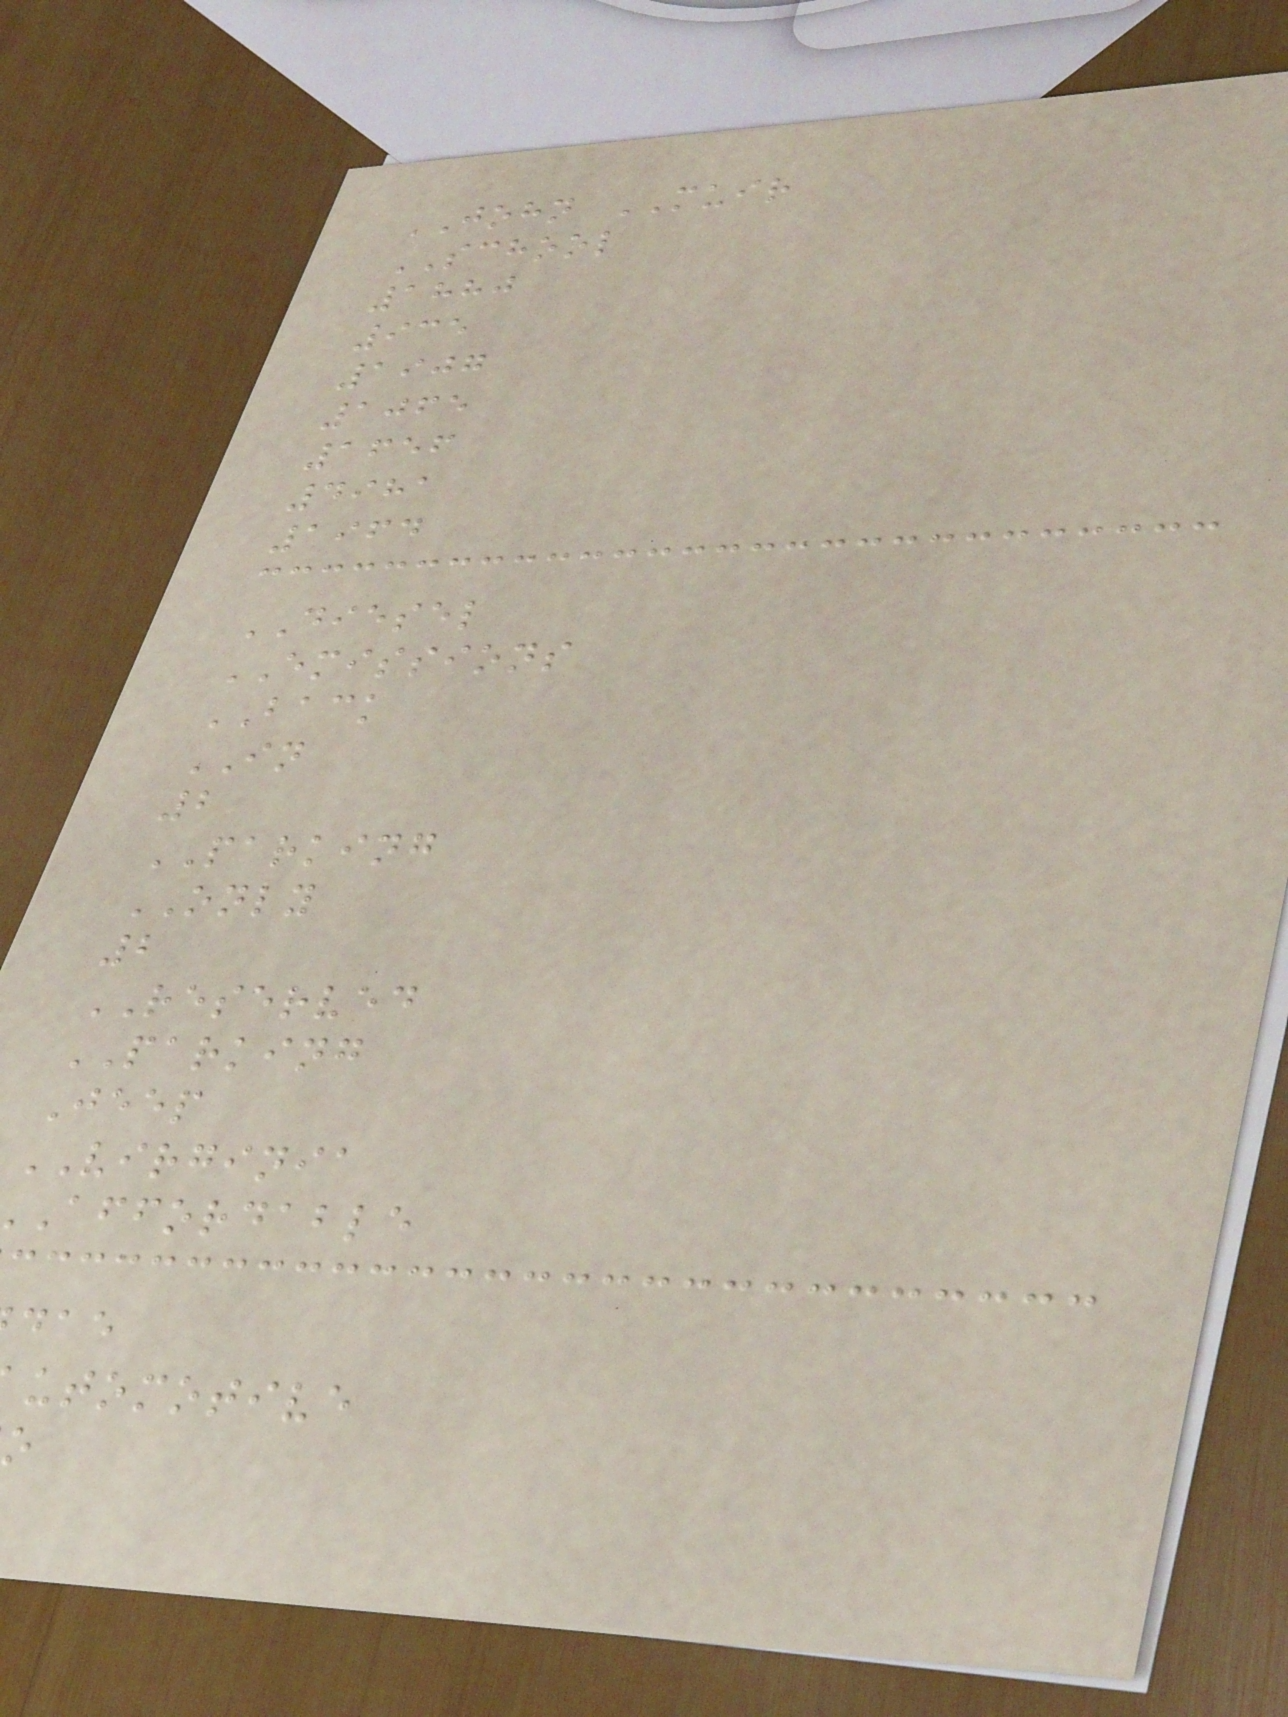JOHN MUIR
SCHOOL
1880
935
1907
1065
1656
4981
1964
DIESEL
EMISSIONS
BACK
IN
2
PARKING
ONLY
2
RESERVED
PARKING
Jeep
VIRGINIA
affordable
utomotive
